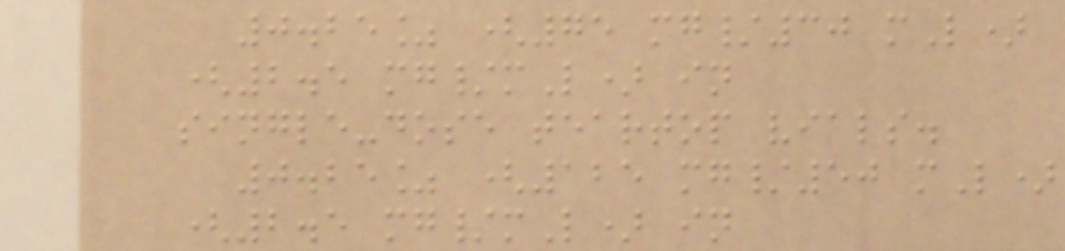0.25% (75 mg/30 mL)
(2.5 mg/mL) in
single-dose teartop vials.
0.25% (125 mg/50 mL)
(2.5 mg/mL) in
